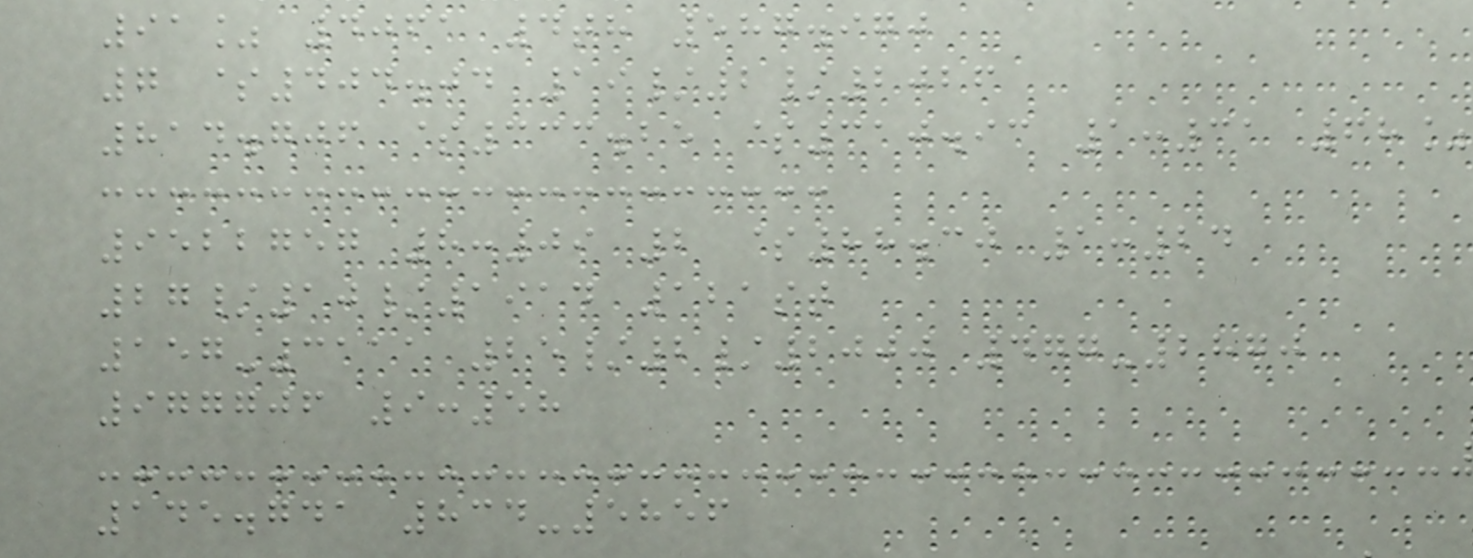91% 4061 4th 587.970
7 $404.04 19/2/2026
814.706 $333.25 $310.93 1:31 68%
9522757 8:09 2 $88.30 1:24
27/10/1914 121st
157-3111 25/2/2000 477-2870
977706 9:58
145.741 834-5856
